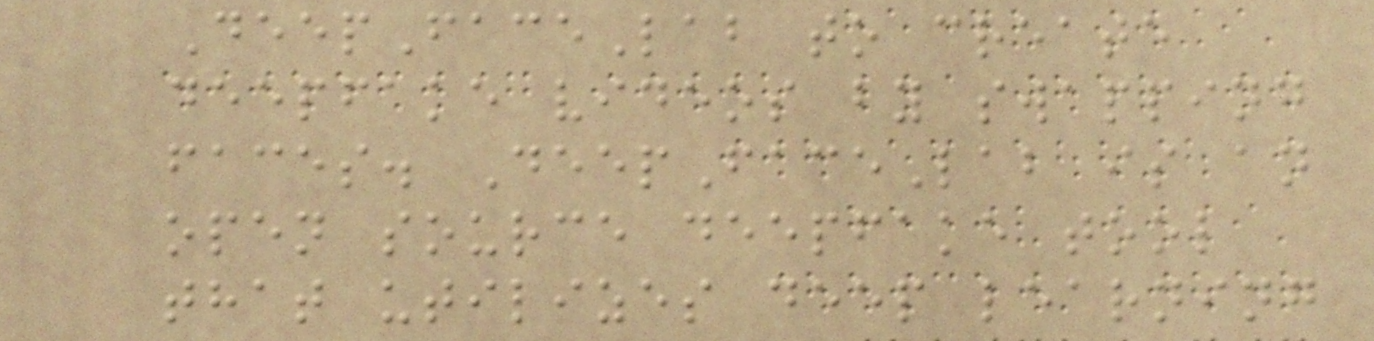DeepFaceLab to create
deepfake videos by swapping
faces. DeepFaceLab is an
open source deepfake tool
that utilizes deep learning
